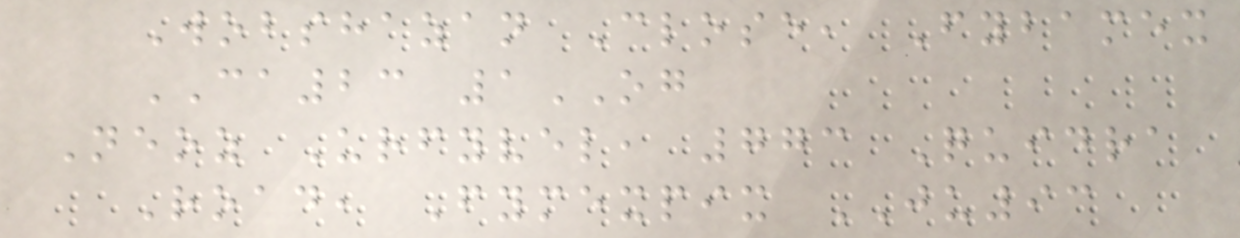Wobshazan Close, Fybamex
CA23 1OG
Neoz Urfyvel, 773 Quidra
Road, Fymexpix JU93
